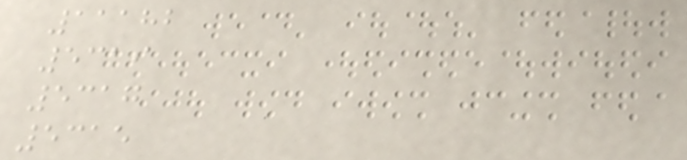11182
5319
5317
5315
